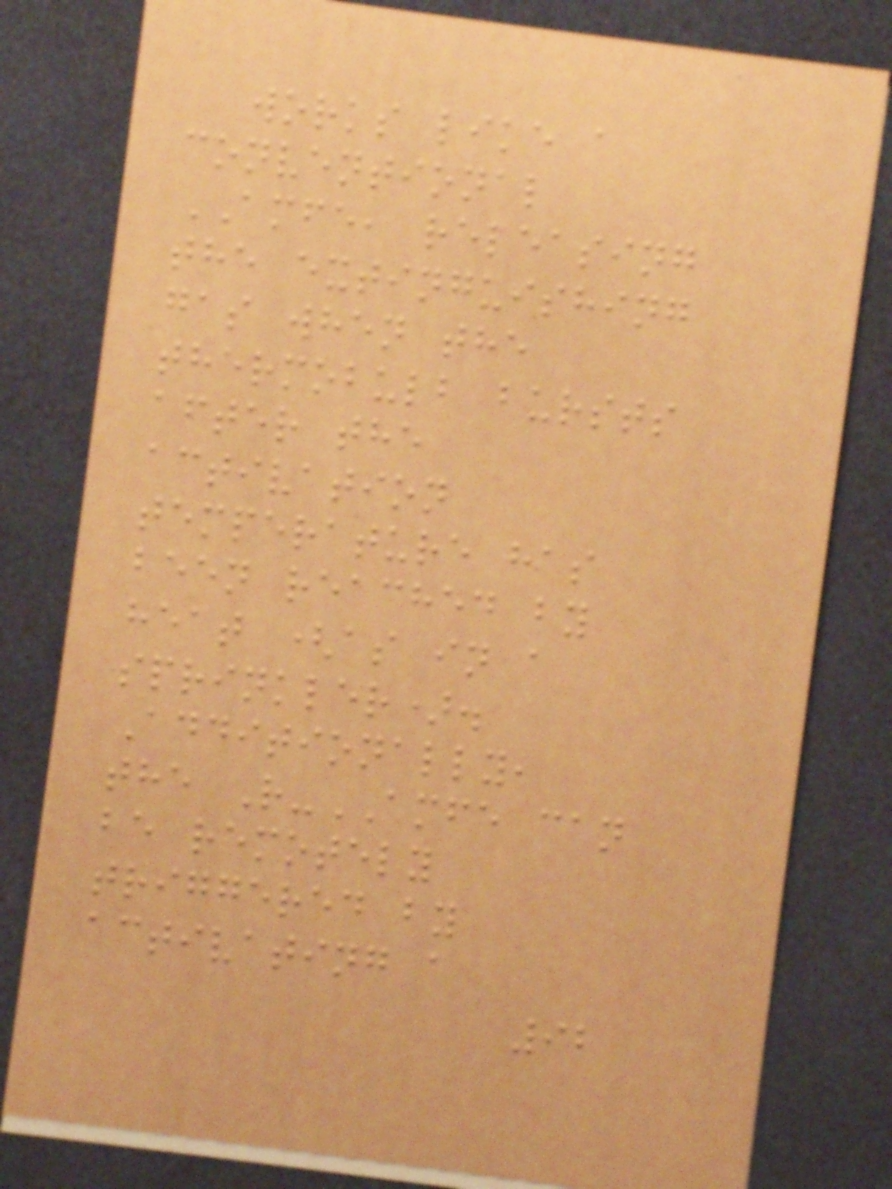works like a
conventional
AMFE, releasing
the extinguishing
gas when the
thermobulb bursts
after the
activation
temperature has
been reached by
heat (as in a
sprinkler).
Additionally,
the R-AMFE can
be remotely
triggered by
activating a
92
